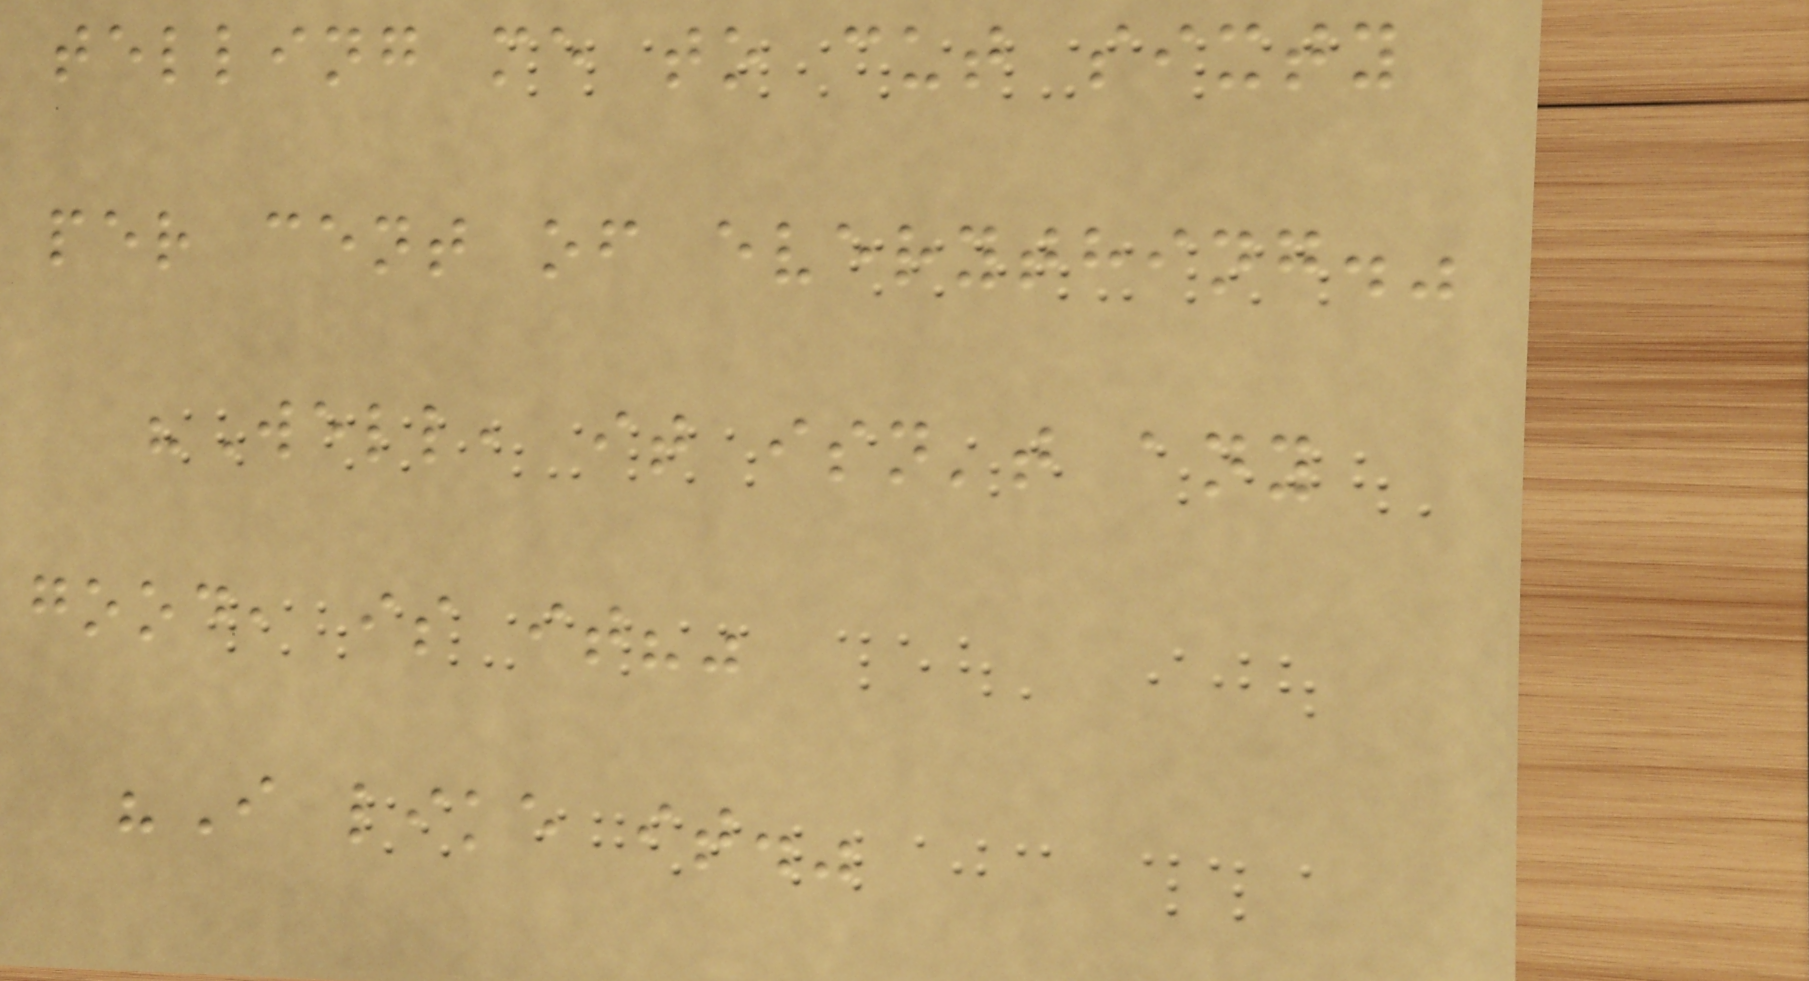telling me to cut sixty
per cent of everything."
"Well, it isn't any
good, is it?"
"I like it."
